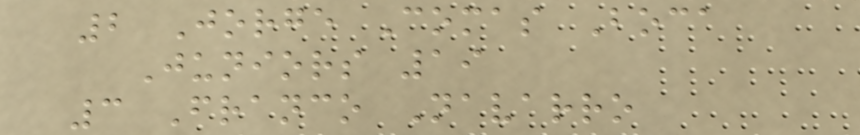2 Jorge Comas Boca
Juniors 19
3 Franco Navarro
